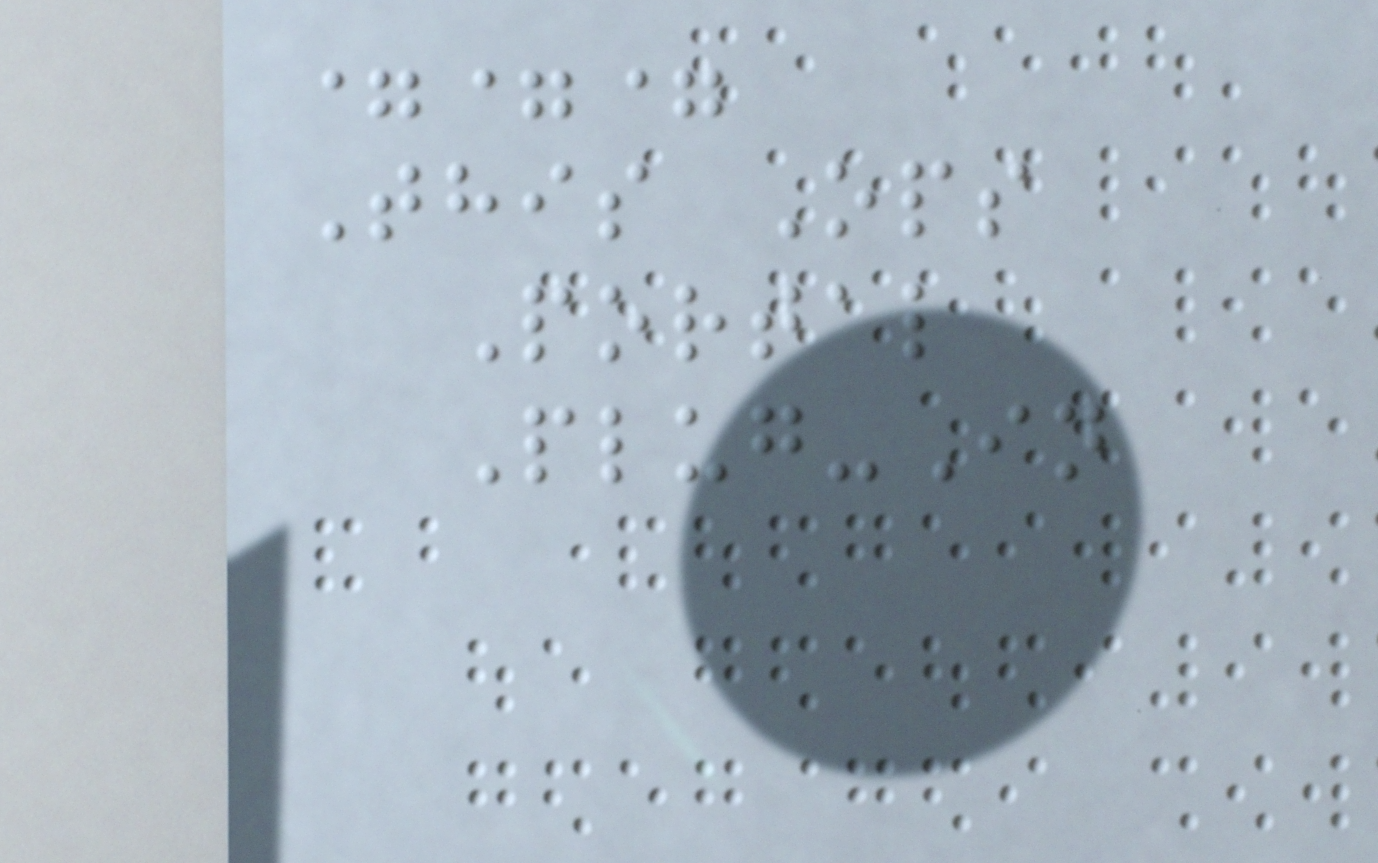===
This Ops
Portal
Plug-In
